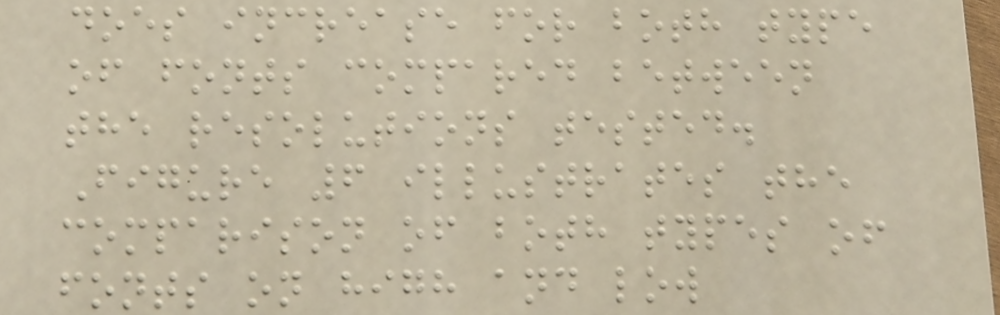does increase for both type
of fonts compared between
the resolutions tested.
Figure 6 illustrates the
comparison of both types of
fonts on high and low
